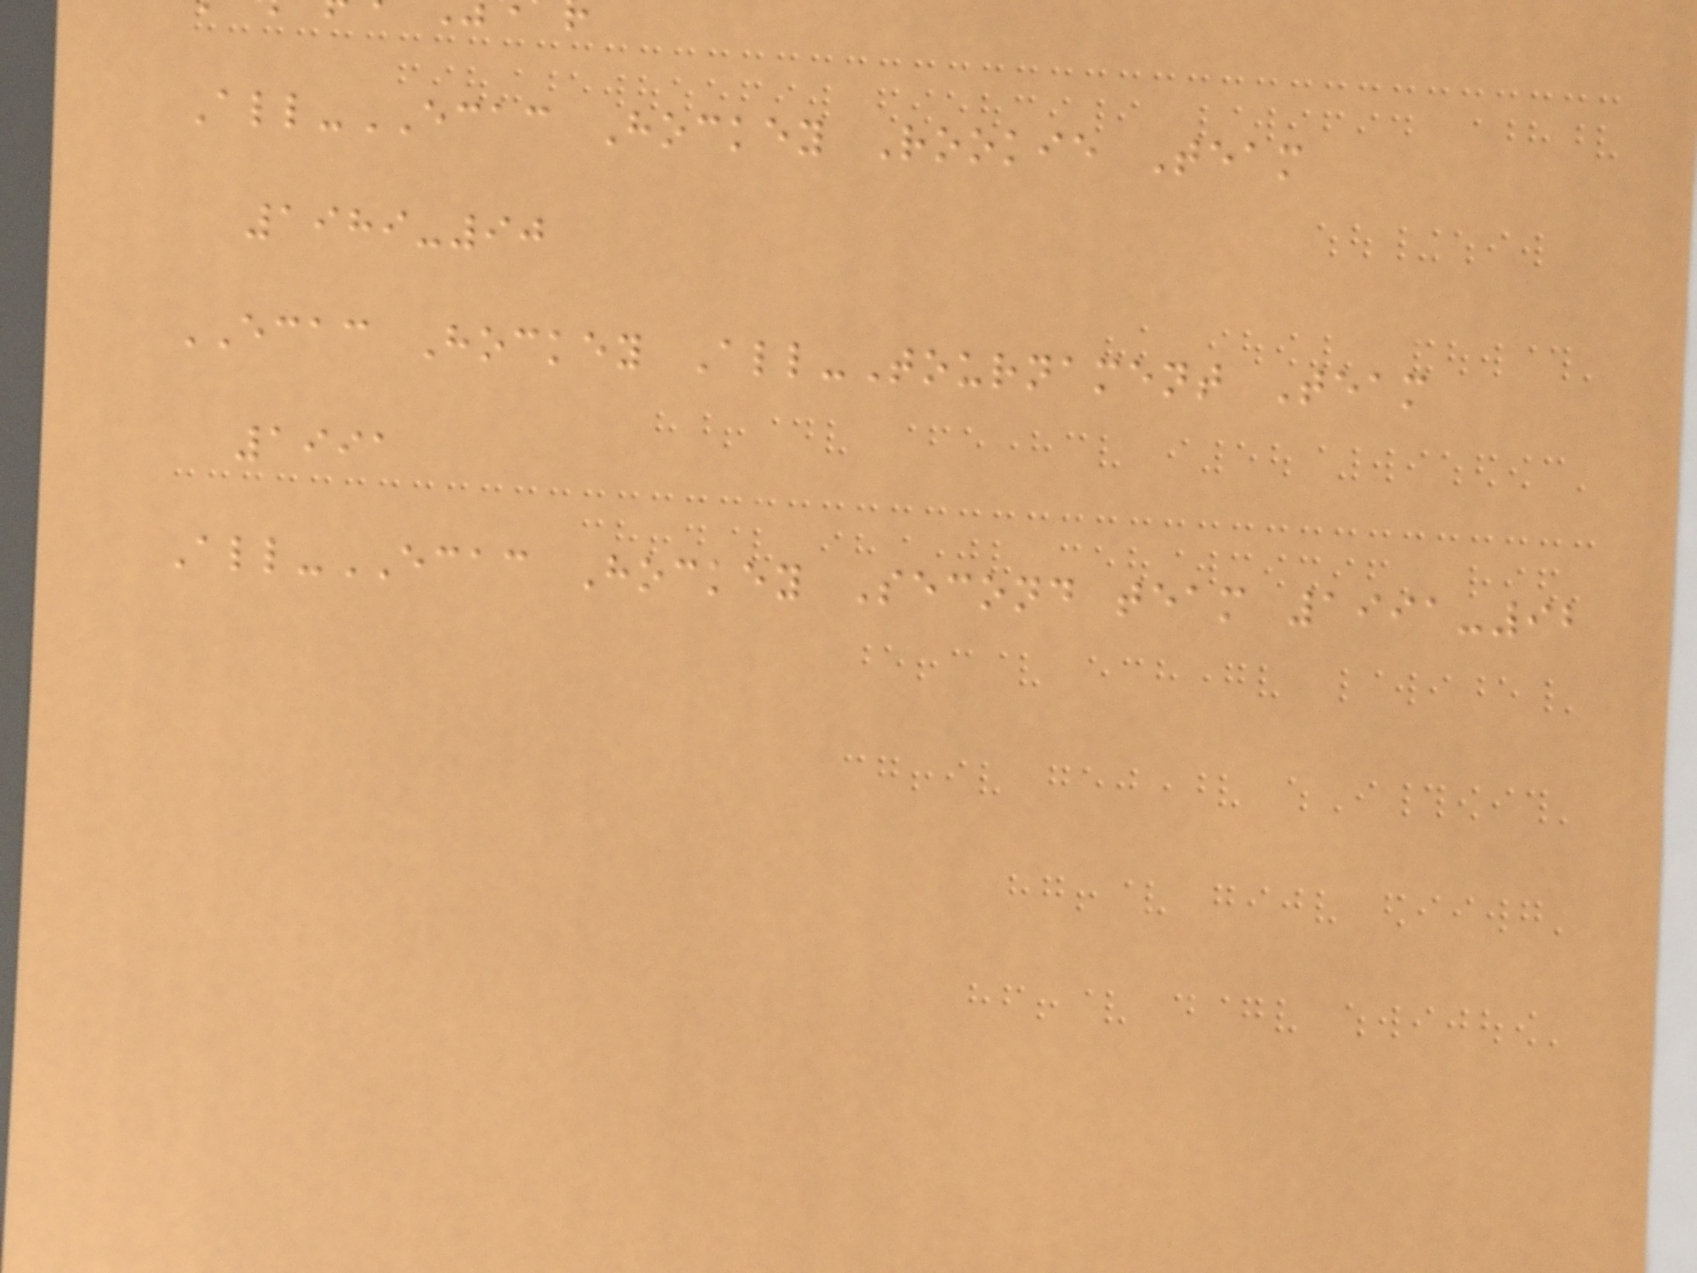All-ECAC Hockey Rookie Team
1989-90
ECAC Hockey All-Tournament Team
1991
All-ECAC Hockey Second team 1991-92
